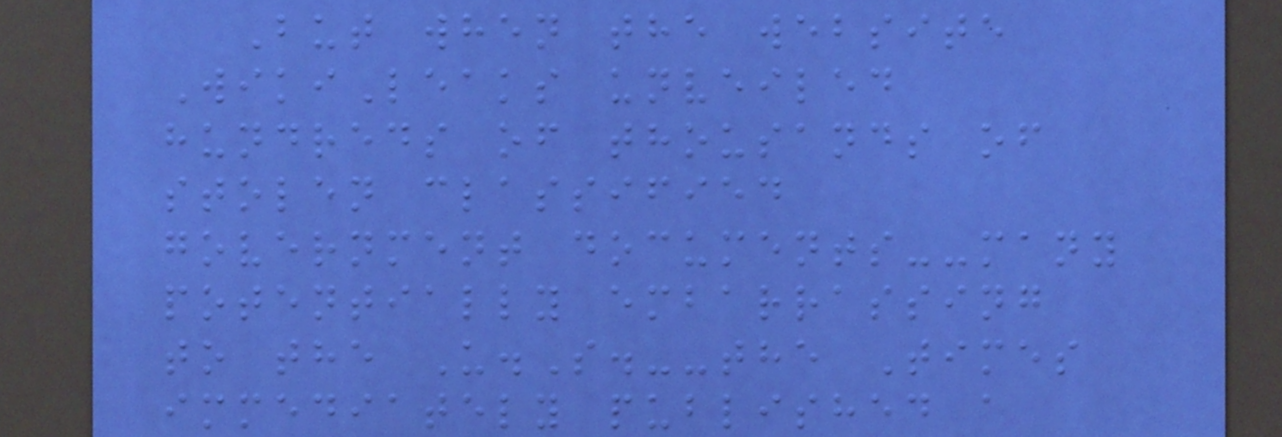But when the website
WikiLeaks unveiled
hundreds of thousands of
stolen classified
government documents--many
potentially embarrassing
to the U.S.--the Times
immediately published a
